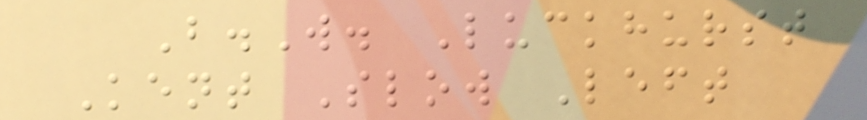B.W. Luckhurst
Kent Slow Left
